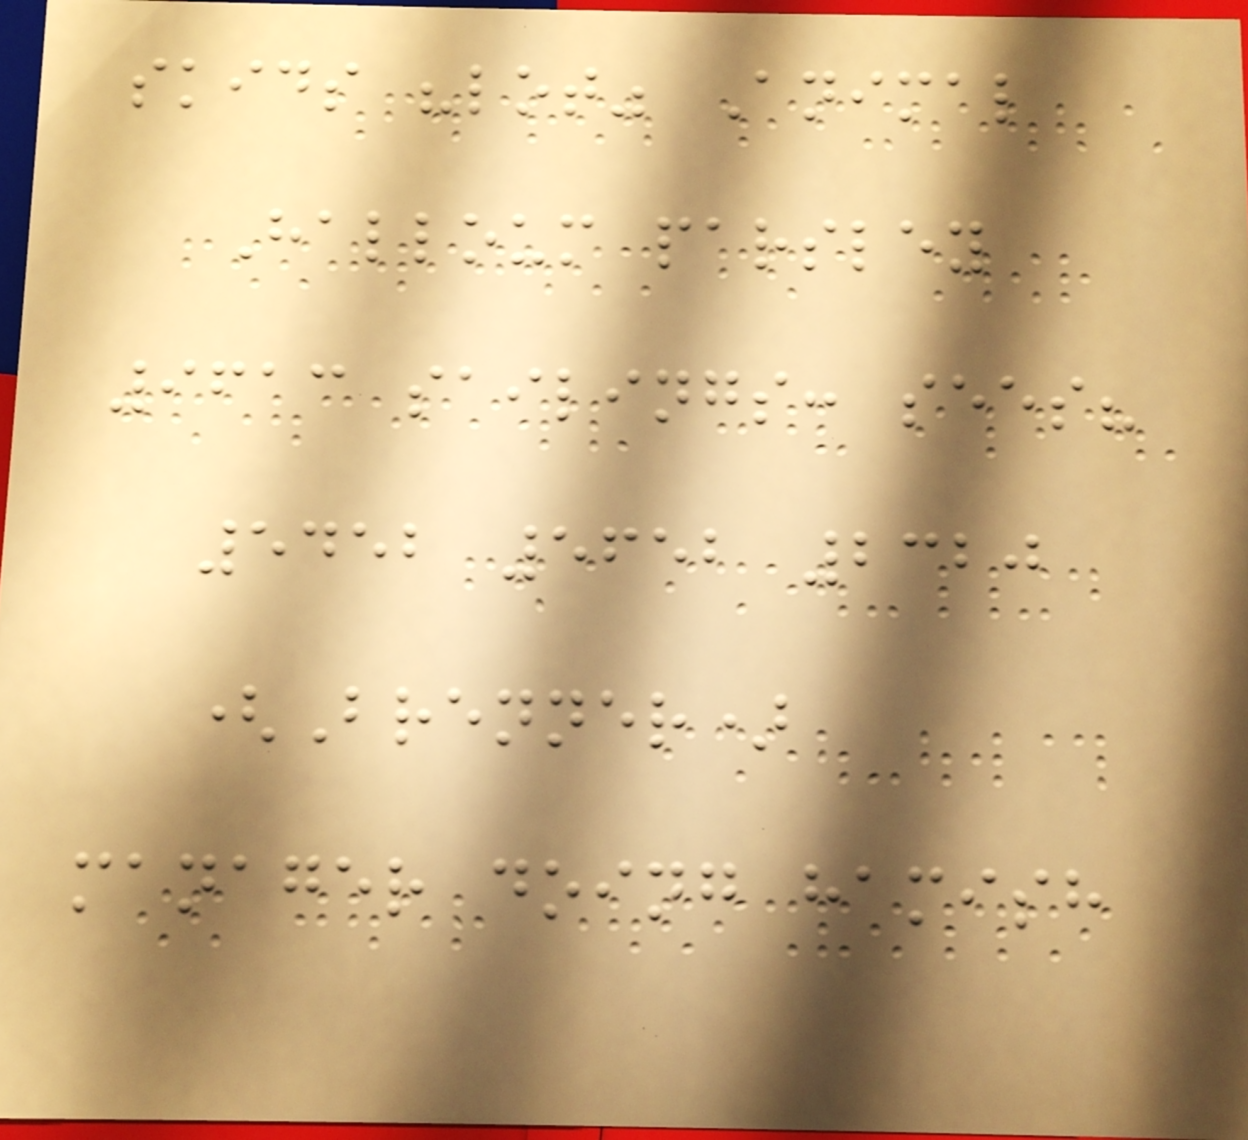skids "lot" Animal
Halloum parsley
9613 sailings: sees?
5452 5652 2320
(Brenner)
manager doing hamish
